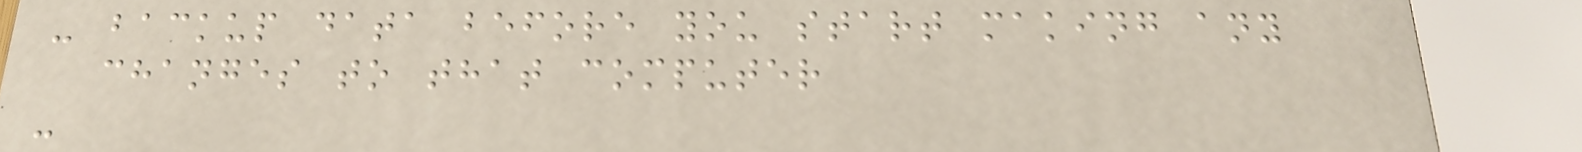- backup data before you start making any
changes to that computer
-
